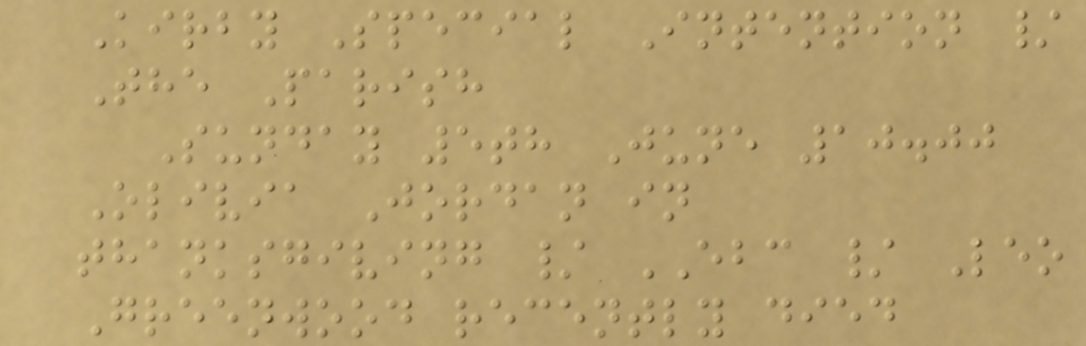Kirby Special Intention /
The Parish
Sunday 5th June 10.00
Olivia Jordan in
thanksgiving / EBC / Leo
Greenwood recently died
